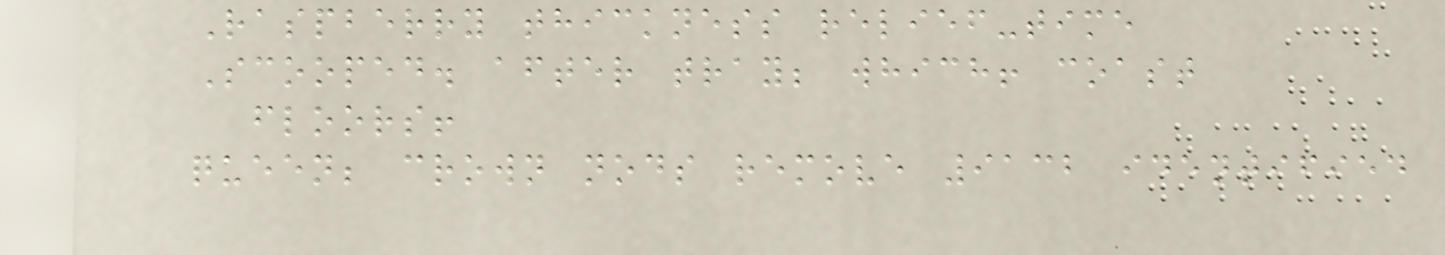Raspberry thickness relief-time
Scooped. after tray; which! coast
floors!
queen; crown nods remove 9132 identified
